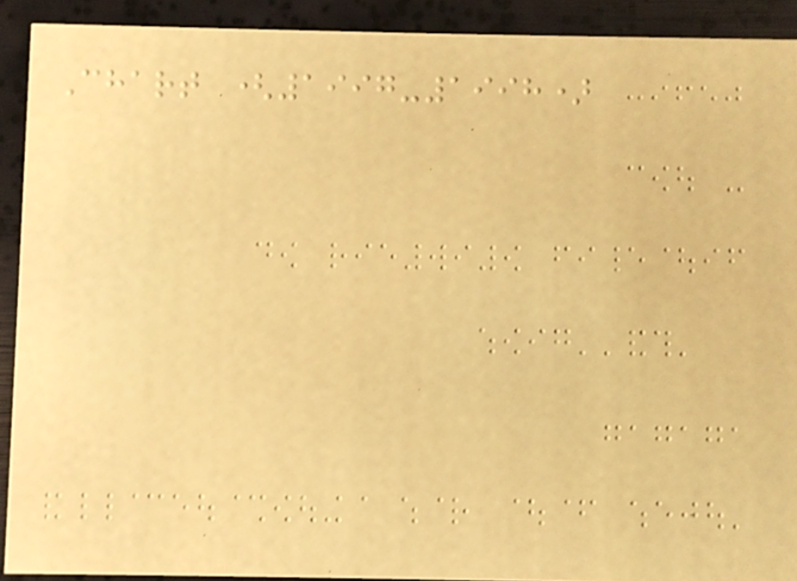Chart (1997-1998)
